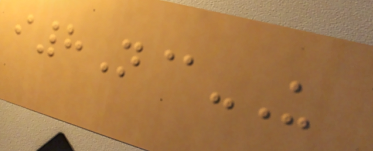i8N@-U
